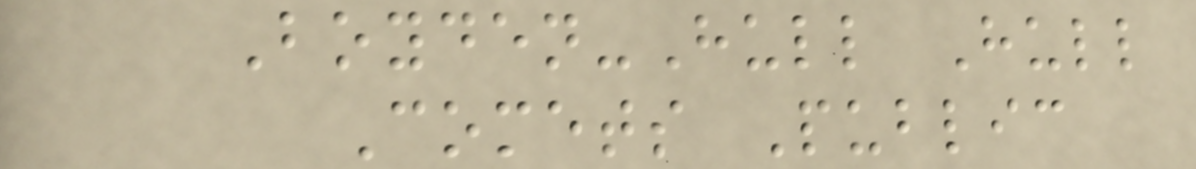Boyden-Hull Hull
Comets Public
